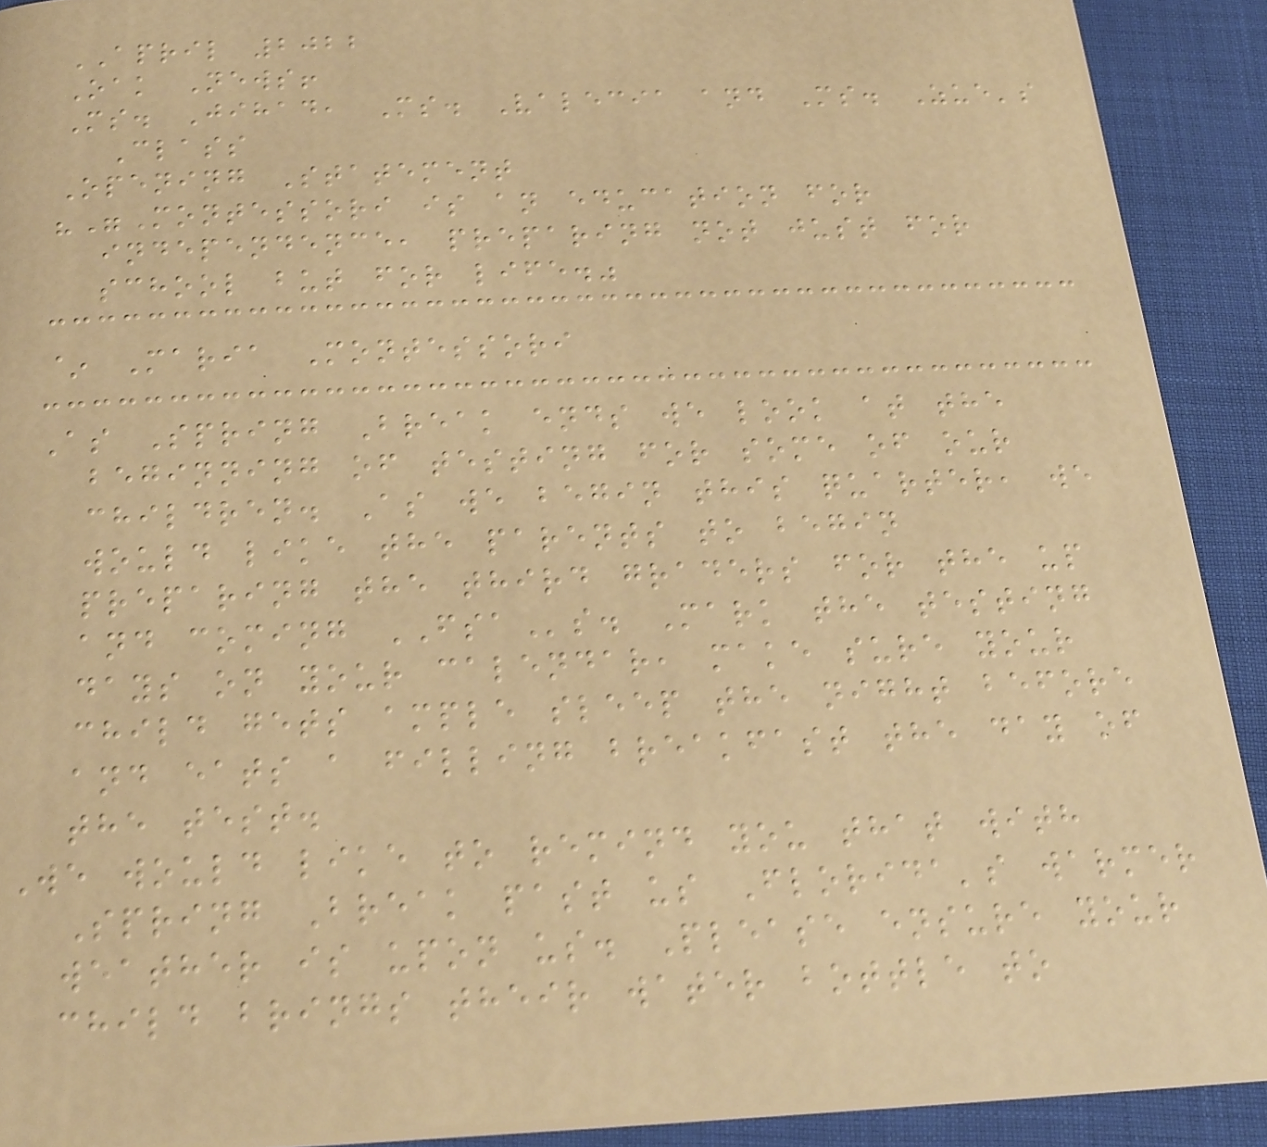APRIL 2022
Oak News!
Ms. Jihad, Ms. Valecia and Ms. Zue's
Class
Opening Statement
""Montessori is an education for
independence, preparing not just for
school but for life."
~ Maria Montessori
As Spring Break ends we look at the
beginning of testing for some of our
children. As we begin this quarter, we
would like the parents to begin
preparing the third graders for the up
and coming FSAs. Mark the testing
days on your calendar, make sure your
child gets ample sleep the night before
and eats a filling breakfast the day of
the test.
We would like to remind you that with
Spring Break past us Florida's warmer
weather is upon us. Please ensure your
child brings their water bottle to
